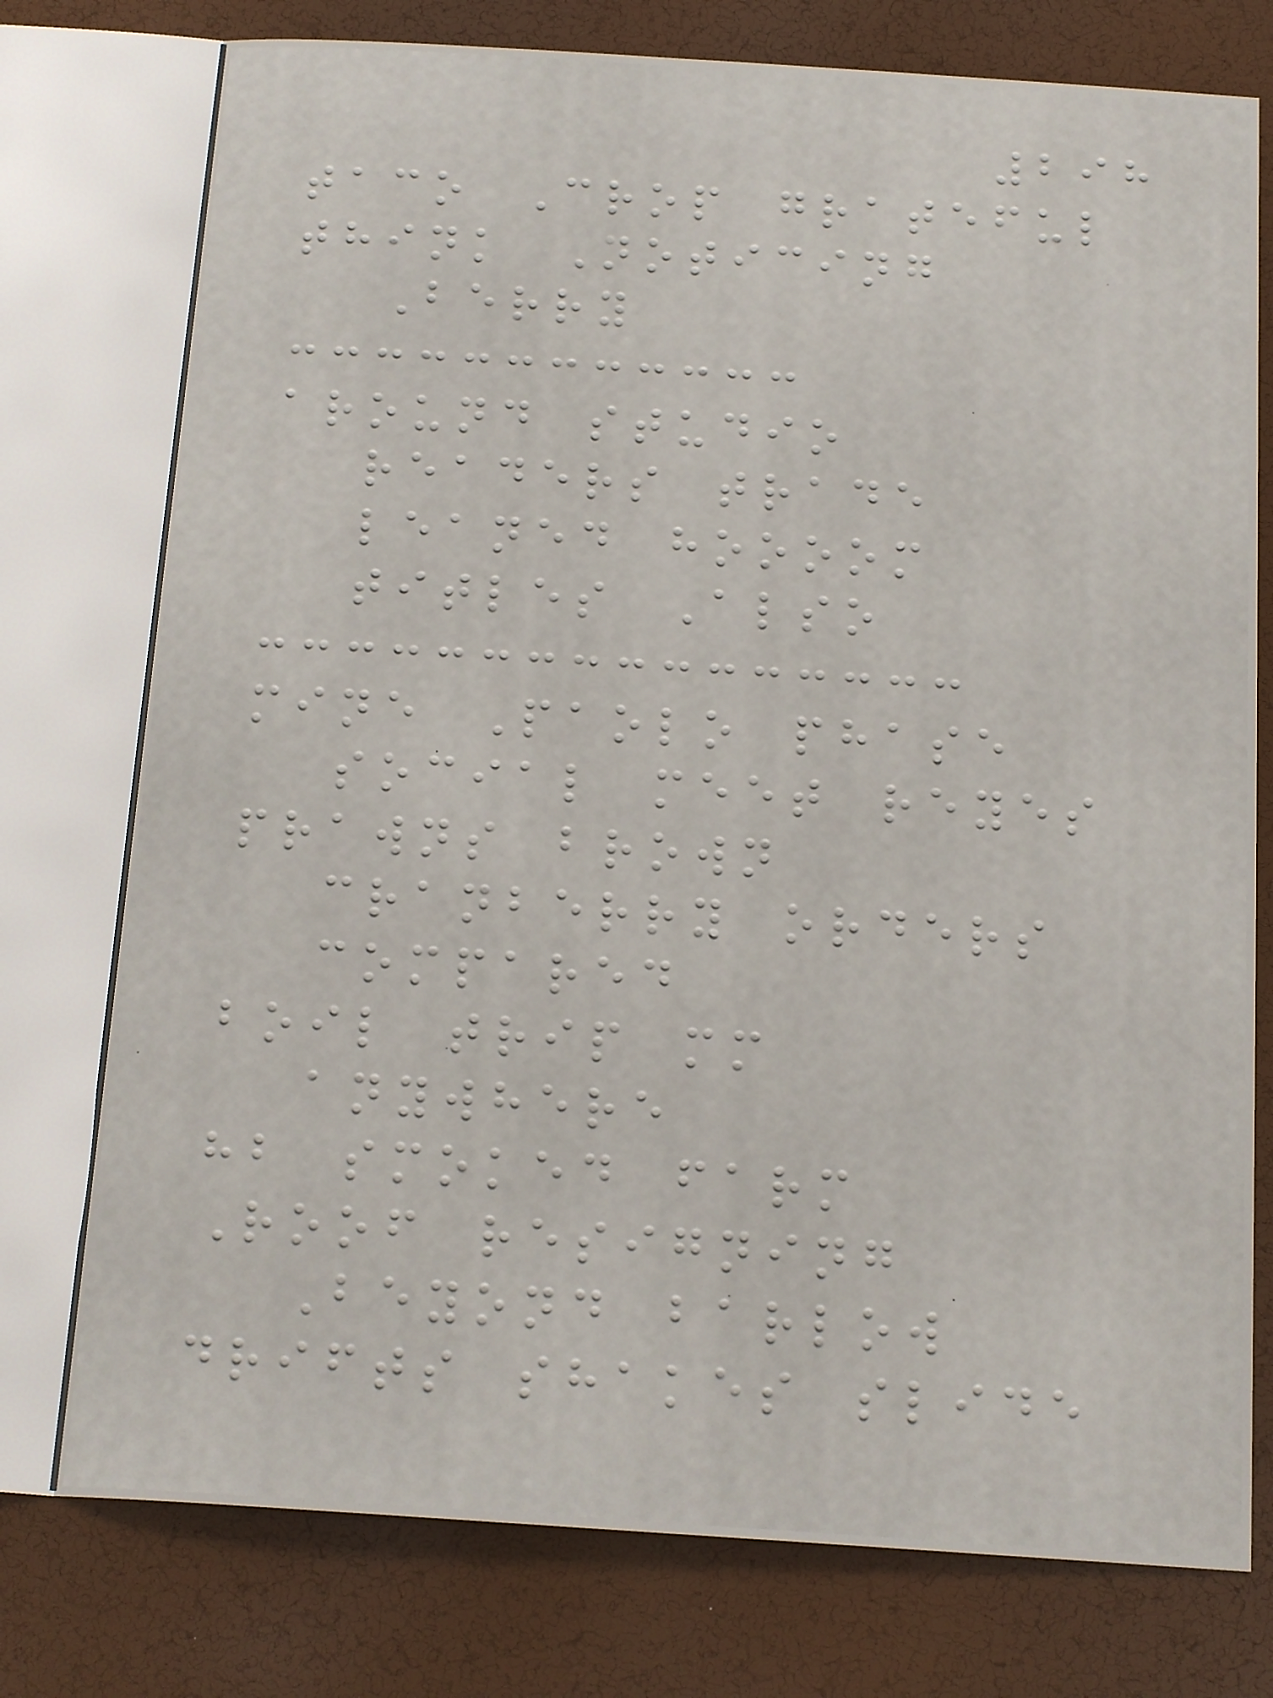298
taco Crop grateful
think Noticing
Berry
around studio
readers trade
leaned hoooom
titles Also
mine Paolo phase
social meet reyes
prawns brown
cranberry orders
compared
boil trip mm
anywhere
hb smoked farm
Roof resigning
Beyond barlow
drifts shakes slide
